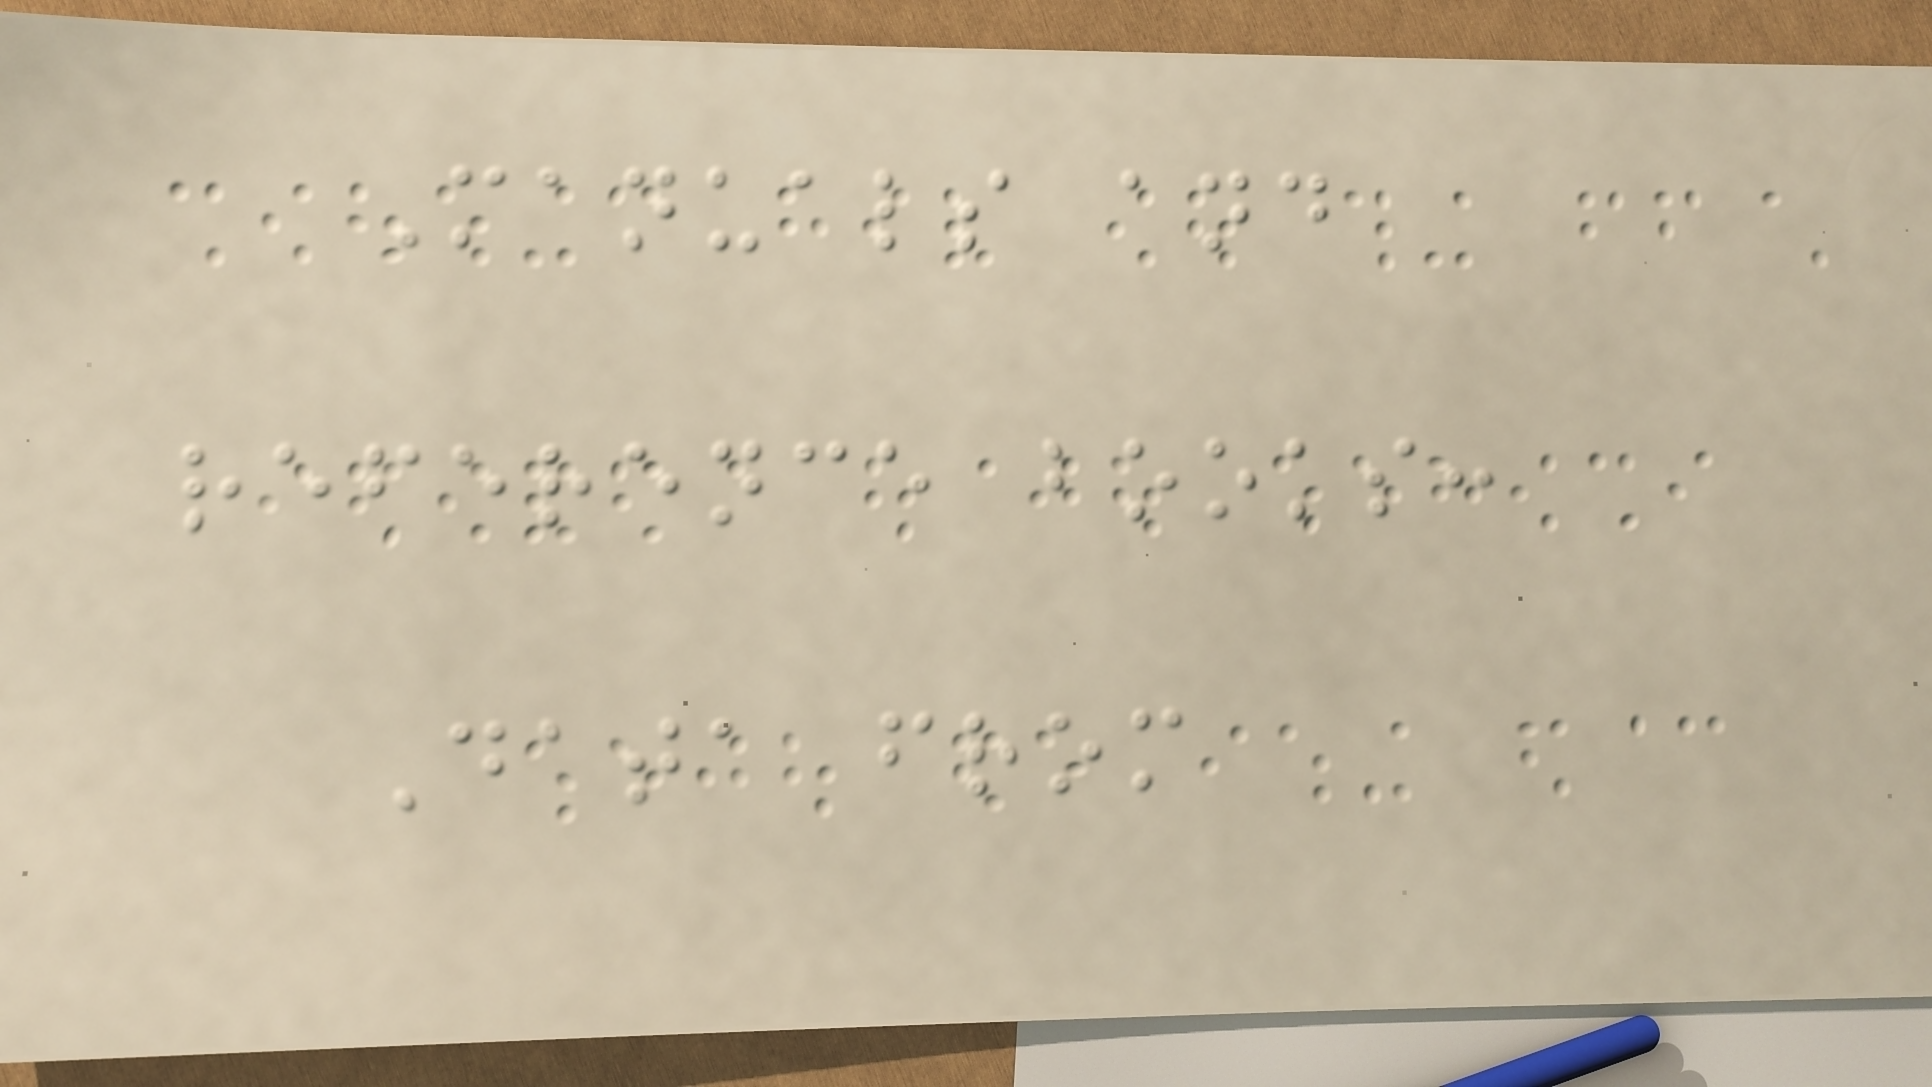Manuals and
reference books:
Data from
